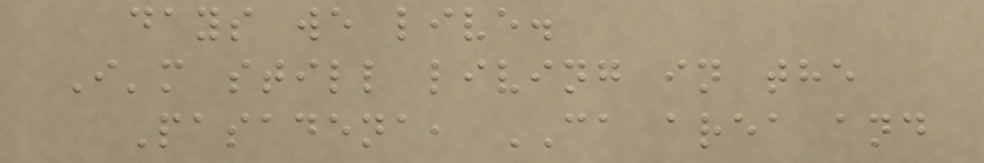days we live.
I'm still living in the
Pasadena, CA area and
